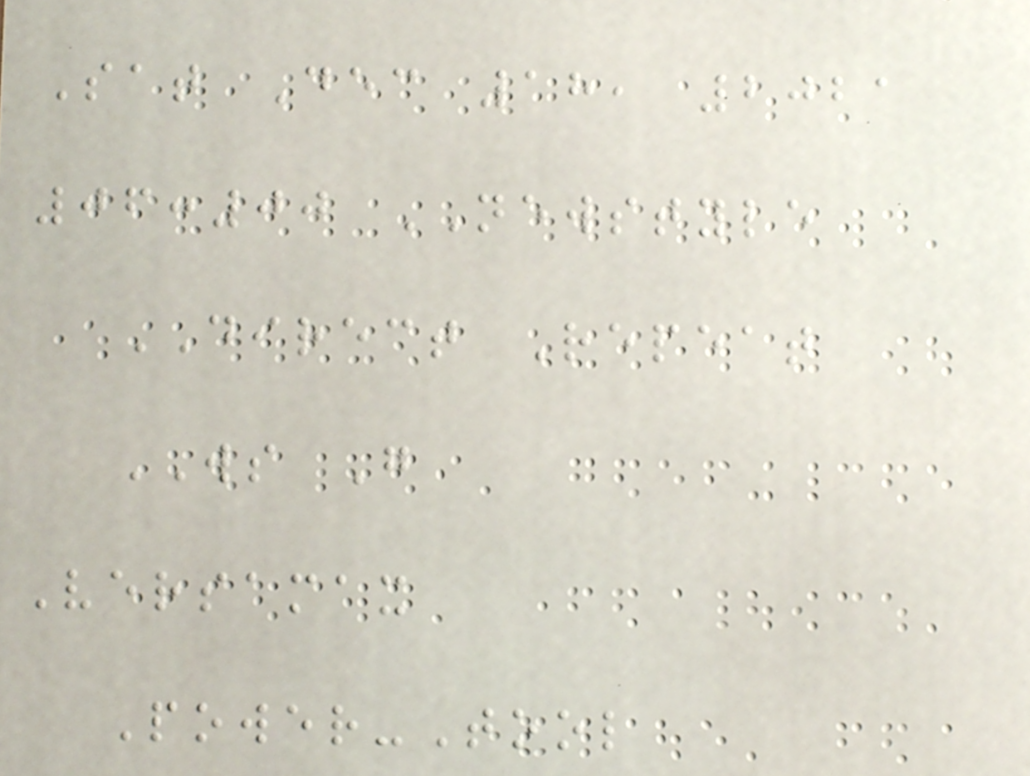Sat Dec 18, 2021
06:00 NEWSTYLE
DIRECT Repeat
WS G
Versamax
Power-Tool
